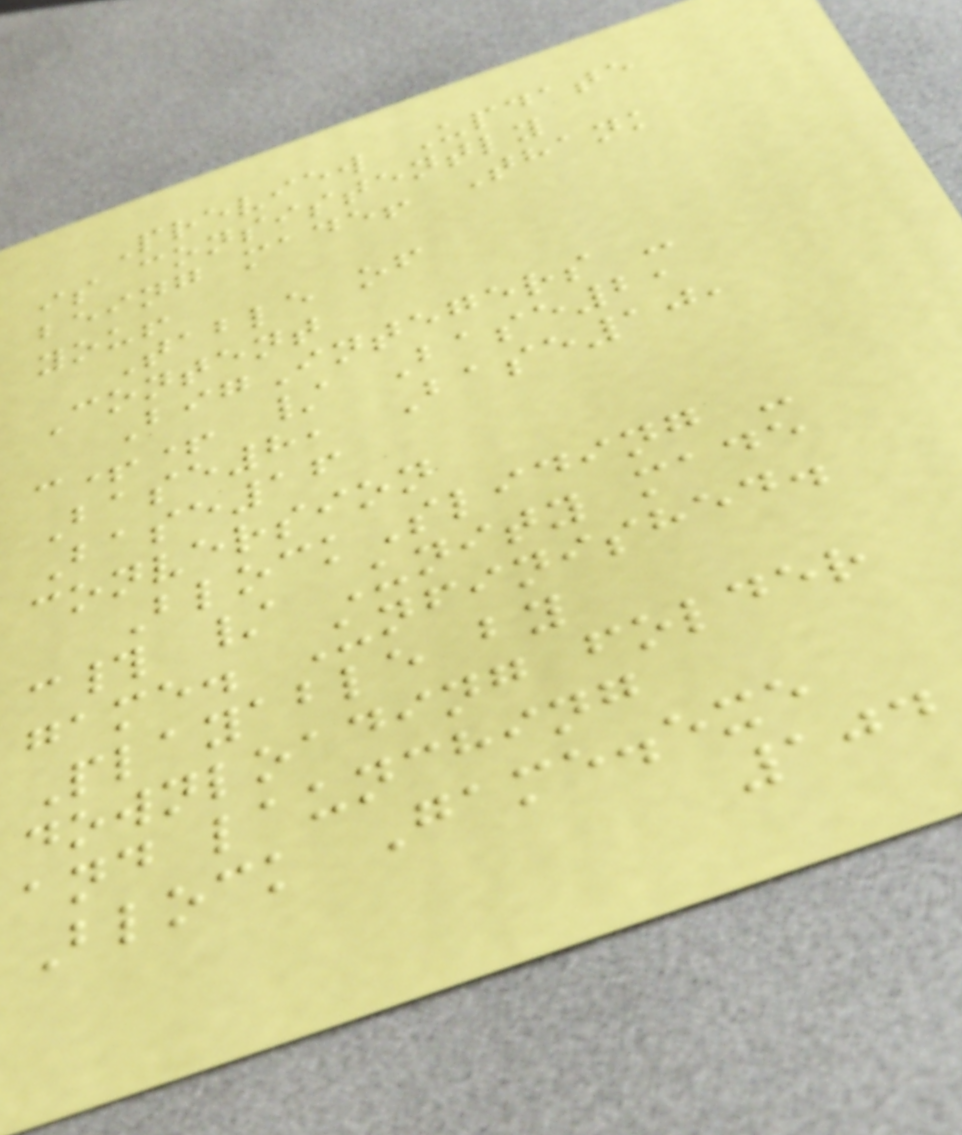Preview Update
is consistently
being made! Thank
you!
Table of
Content
BigIntegers -
c++ / Base2,
Base8, Base10,
Base16
conversion
BlockSliding -
c# / Unity made
game. Unfinished.
Playable by
downloading folder
and launching
Block Game.exe
104
